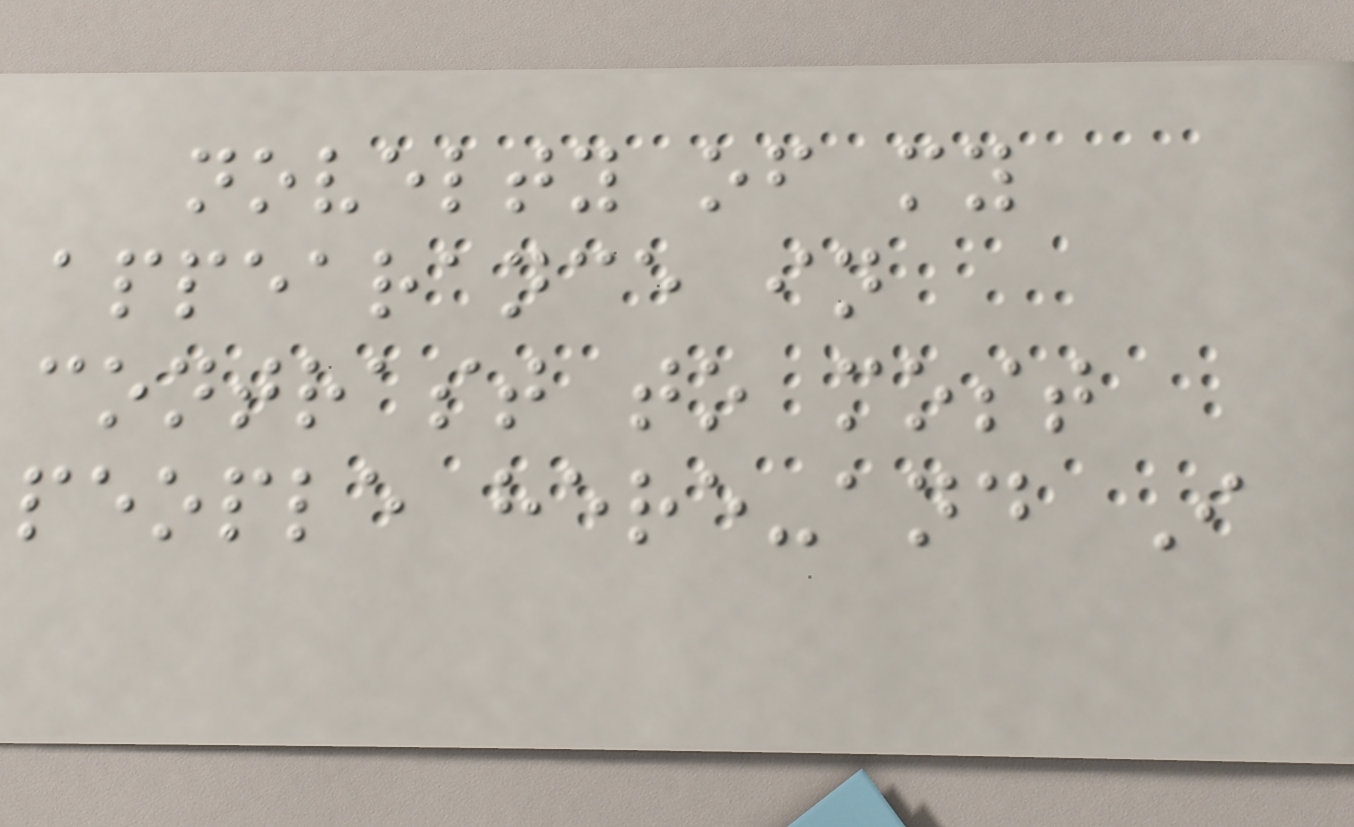novelty of my
appearance in
contrast to most
people here-and I
